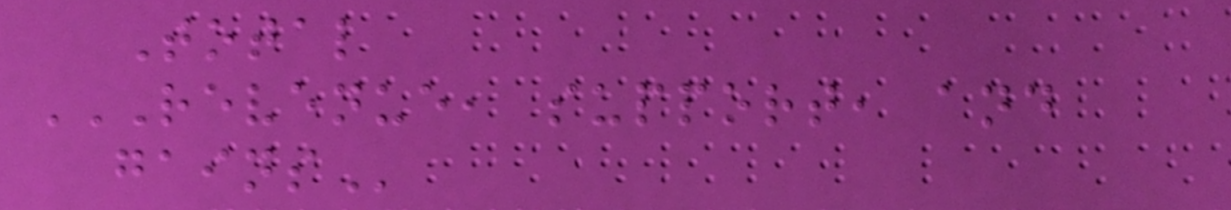Total
REVENUE, SUPPORT, AND
GAINS
